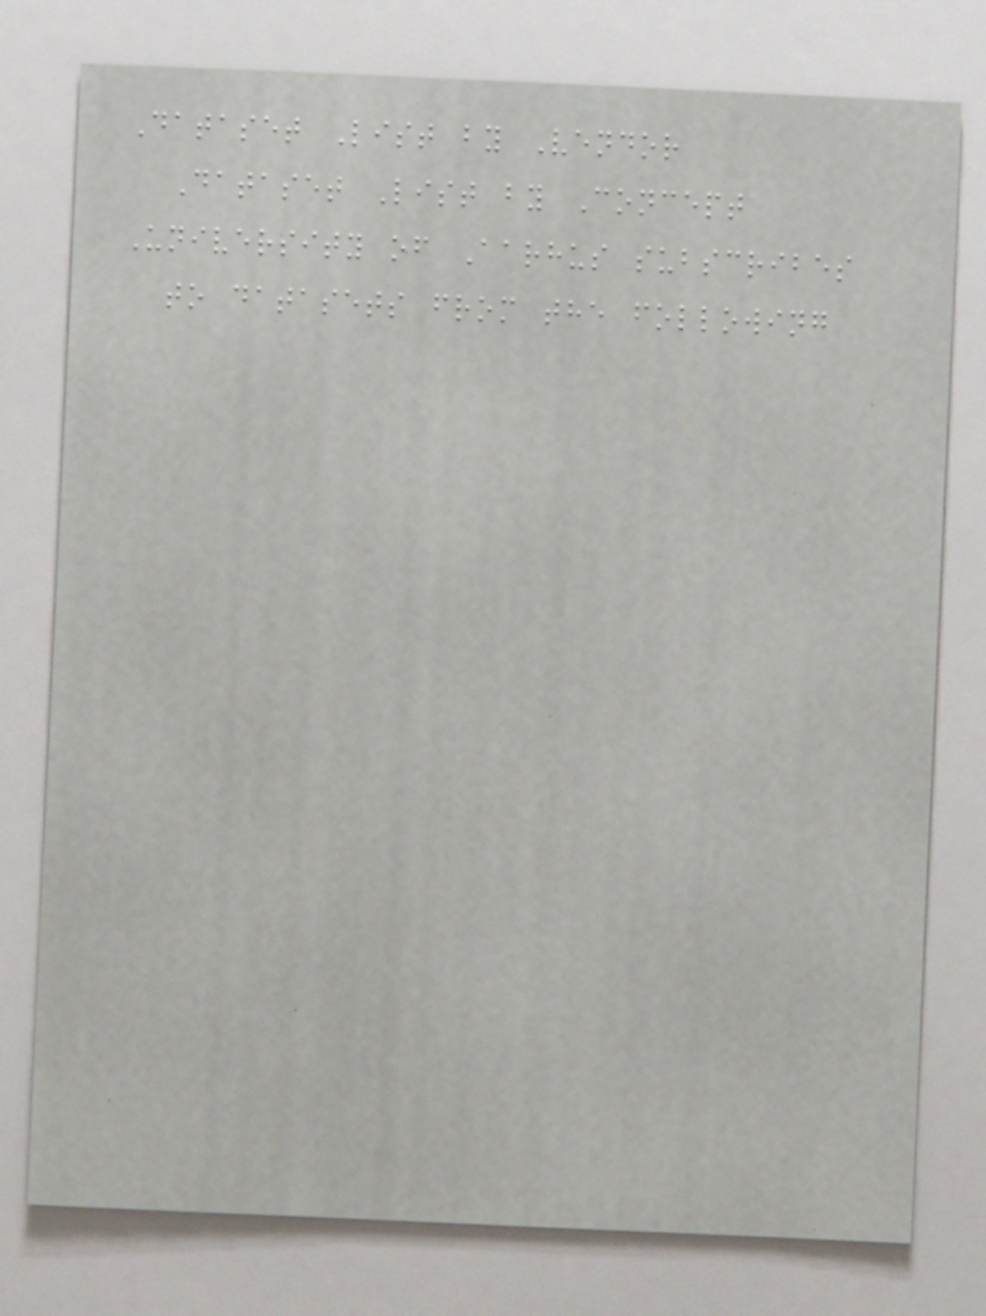Dataset List by Vendor
Dataset List by Concept
University of Aarhus subscribes
to datasets from the following
